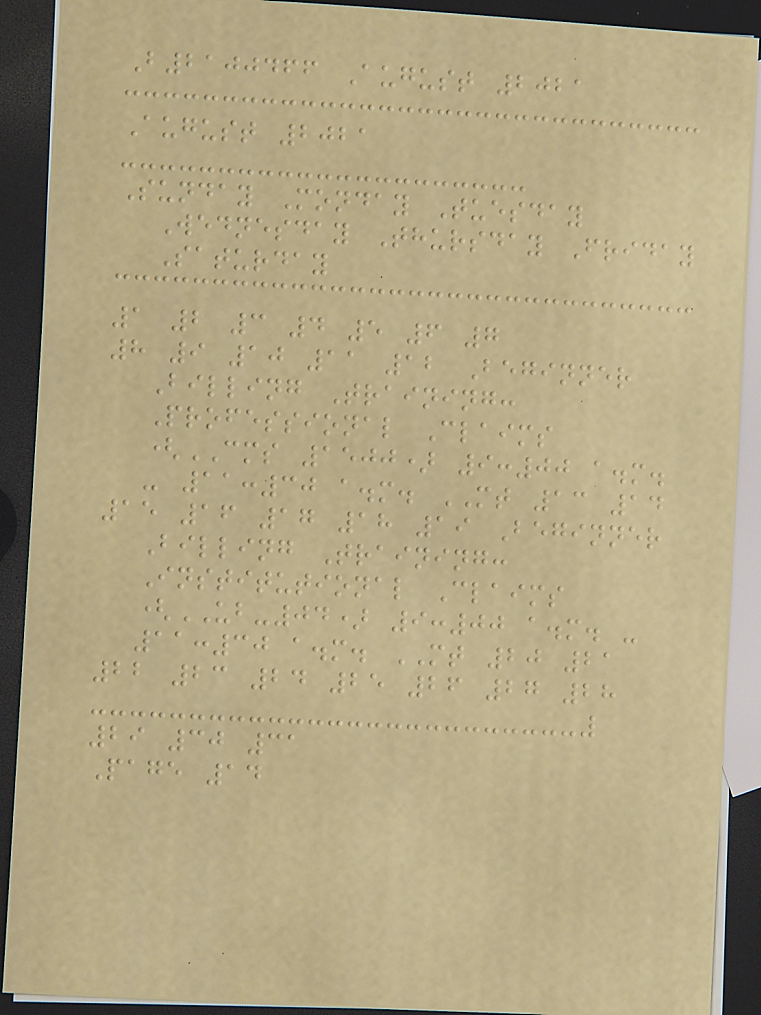B2100466 August 2021
August 2021
Sunday Monday Tuesday
Wednesday Thursday Friday
Saturday
1 2 3 4 5 6 7
8 9 10 11 12 Beginner
Billing Training:
Professional Claims
(CMS 1500) 9:00 a.m.
- 11:30 a.m. MT 13 14
15 16 17 18 19 Beginner
Billing Training:
Institutional Claims
(UB-04) 9:00 a.m. -
11:30 a.m. MT 20 21
22 23 24 25 26 27 28
29 30 31
Page 14
